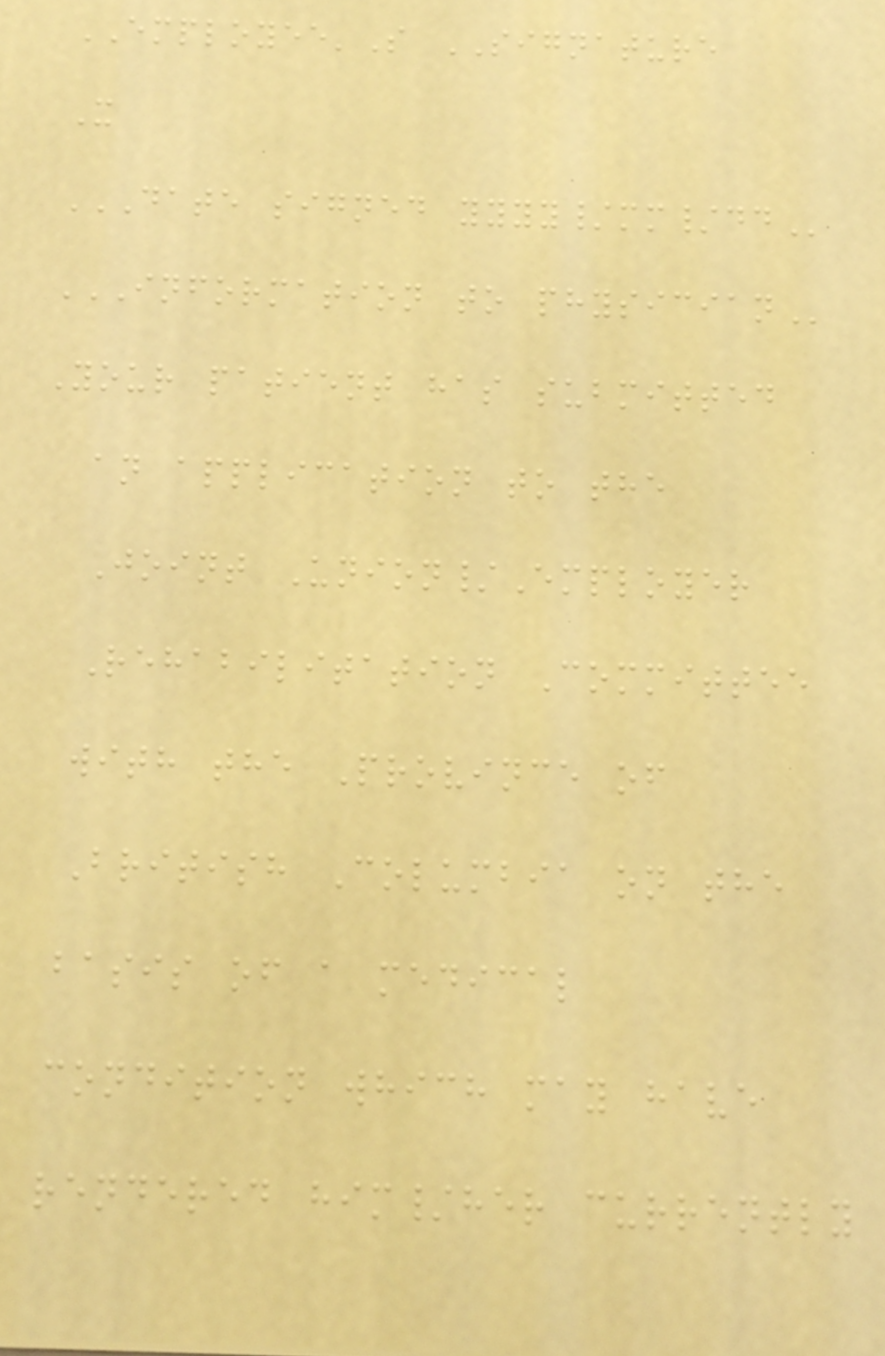EMPLOYEE'S SIGNATURE
X
DATE SIGNED YYYY/MM/DD
INFORMATION TO PHYSICIAN
Your patient has submitted
an application to the
Joint Union/Employer
Rehabilitation Committee
with the Province of
British Columbia on the
basis of a medical
condition which may have
rendered him/her currently
